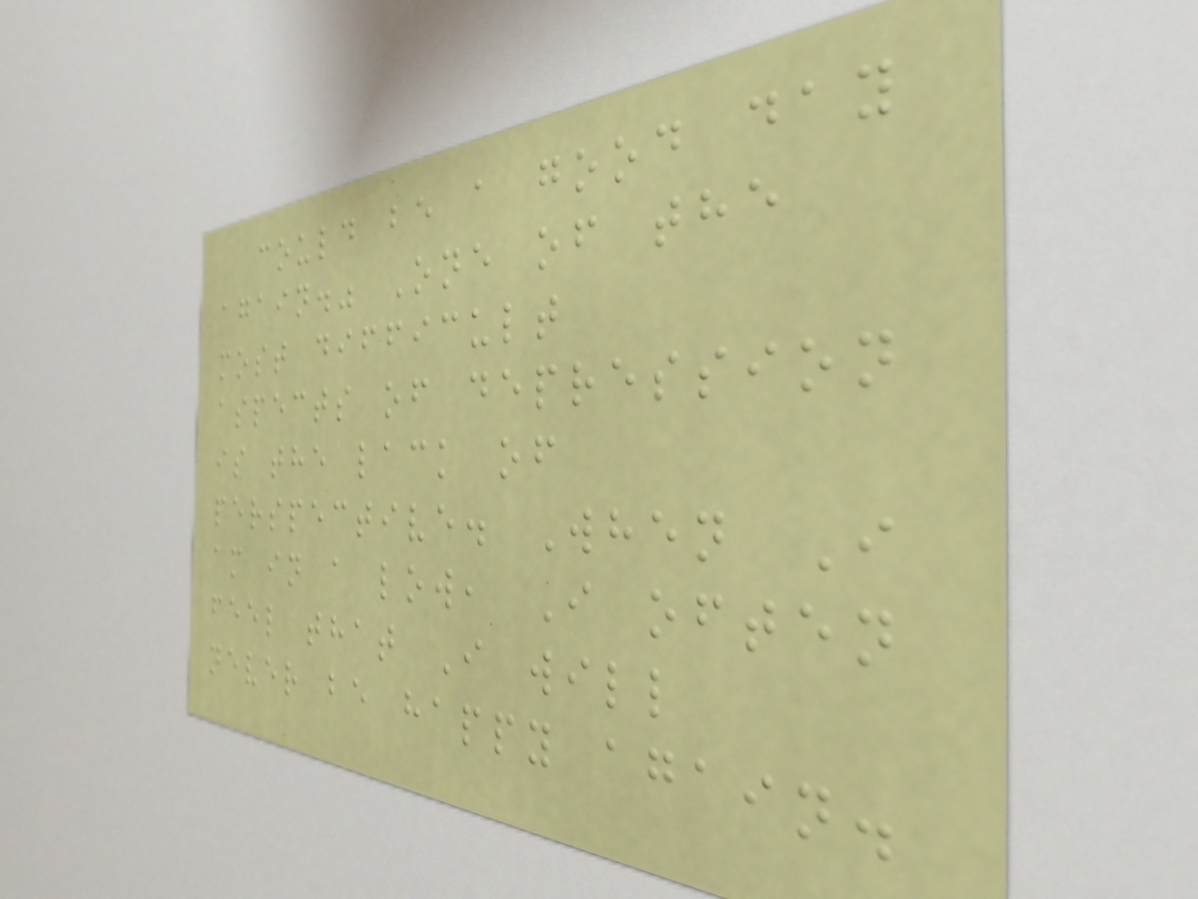could be a good day
again." One of the
most difficult
aspects of depression
is the lack of
perspective. When I
am in a low, I often
feel that I will
never be happy again.
